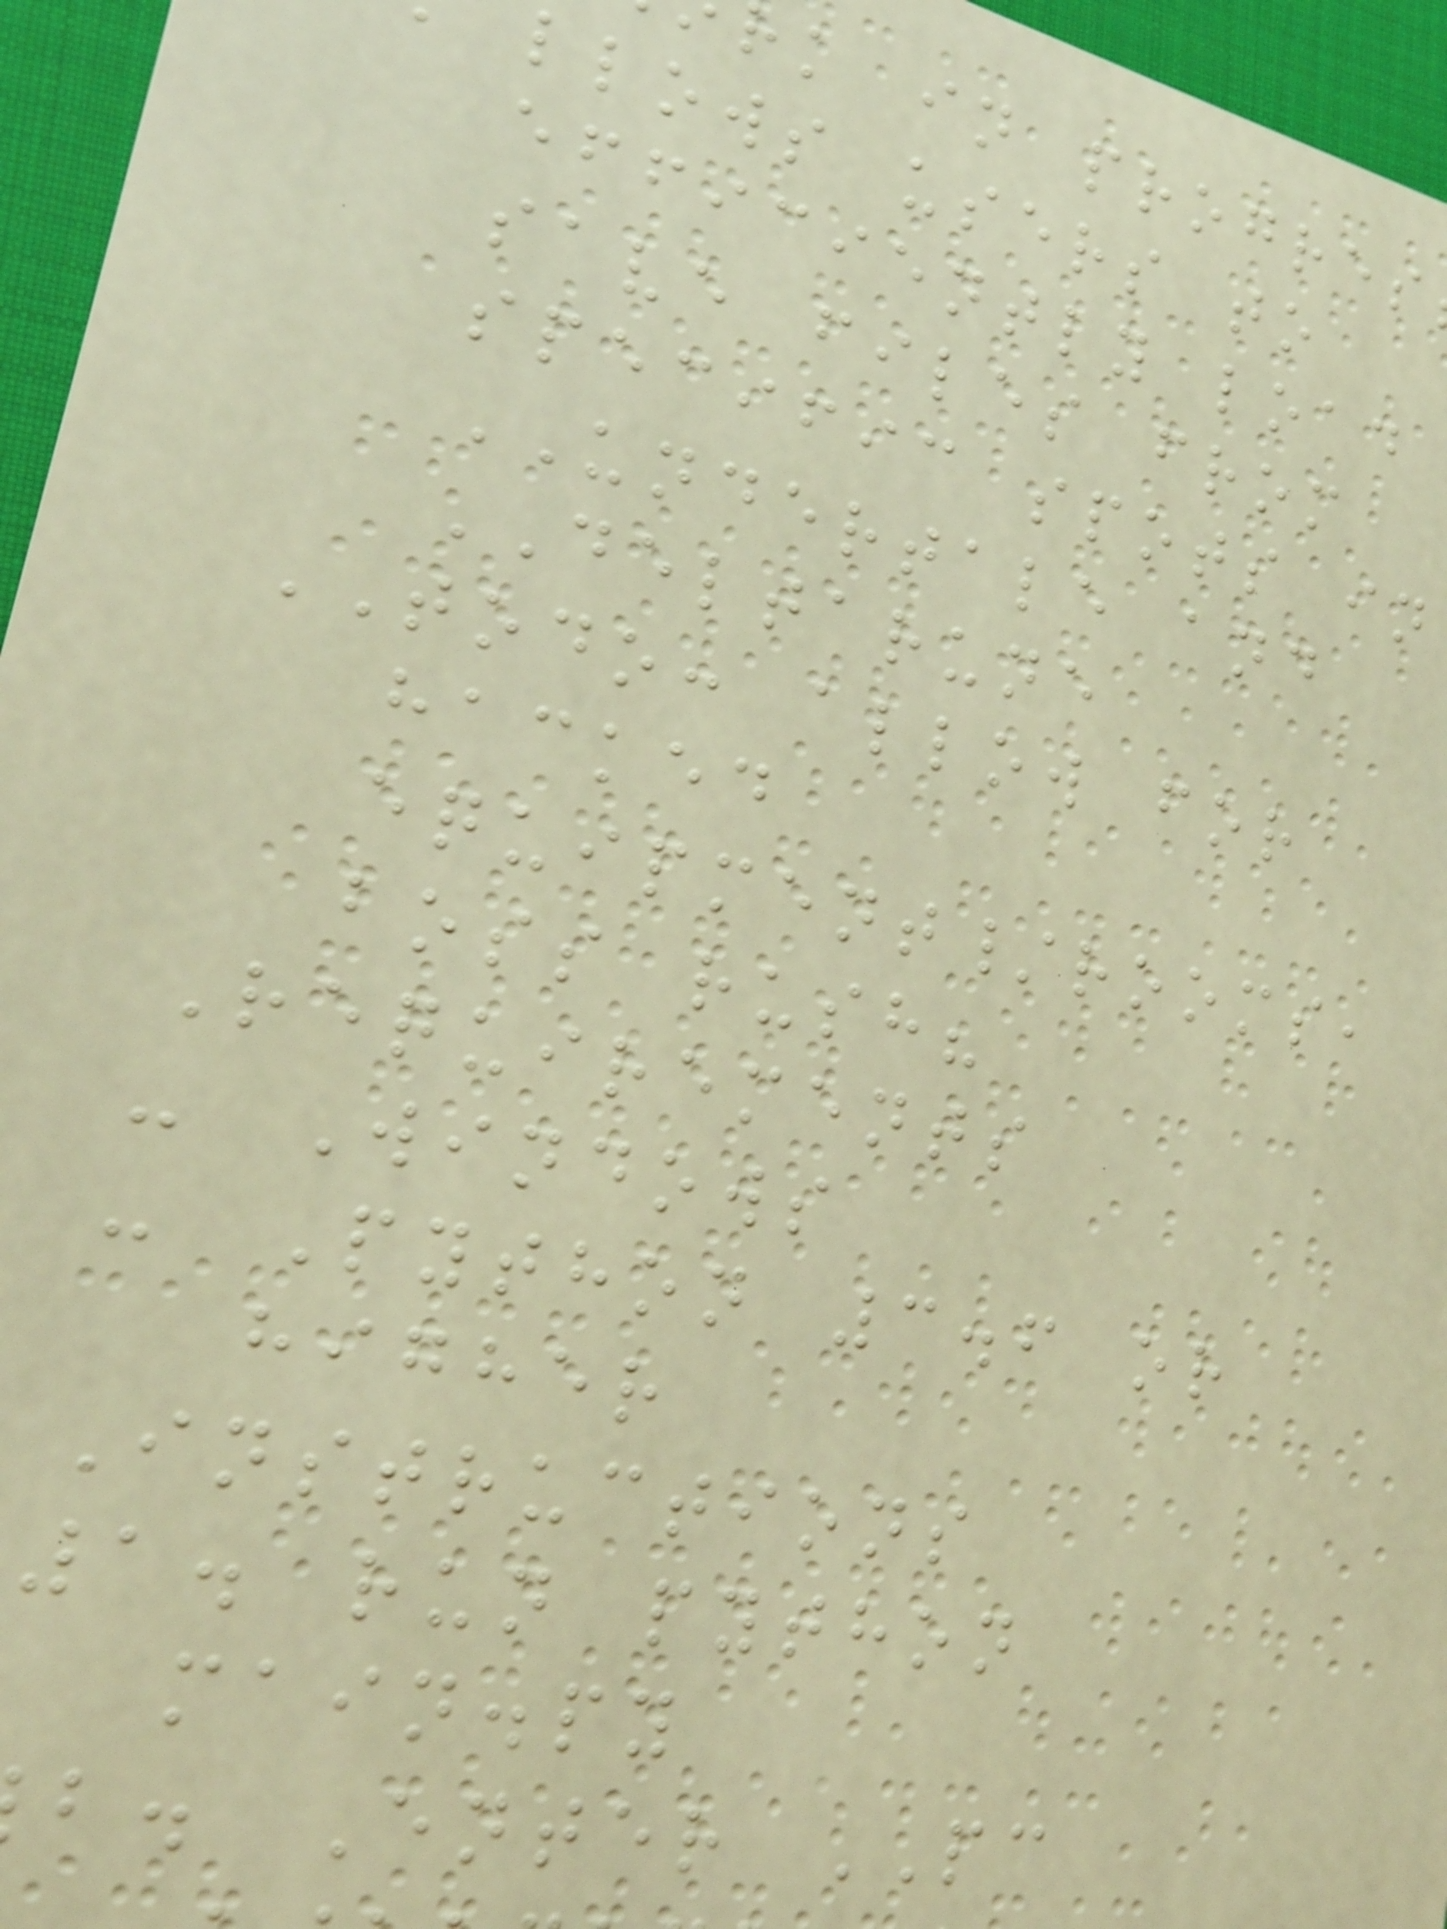llows users to
efficiently load
save files from
specific spots in
UNDERTALE and
DELTARUNE
TODO: allow for
hacked
equipment/rooms,
boss rush?
Requirements
- Windows
- Python 3.6 or
higher
Instructions
1. run python
main.py
b. Enter PC
